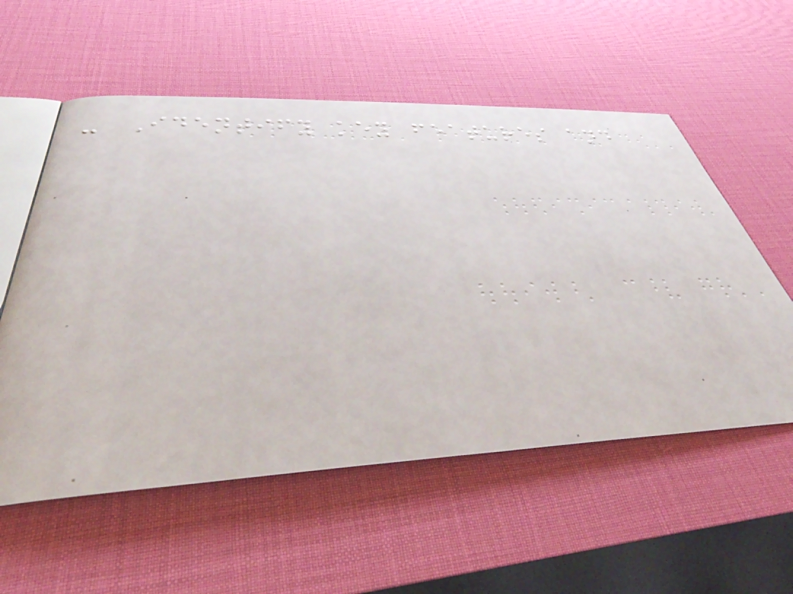- Identify key features and
